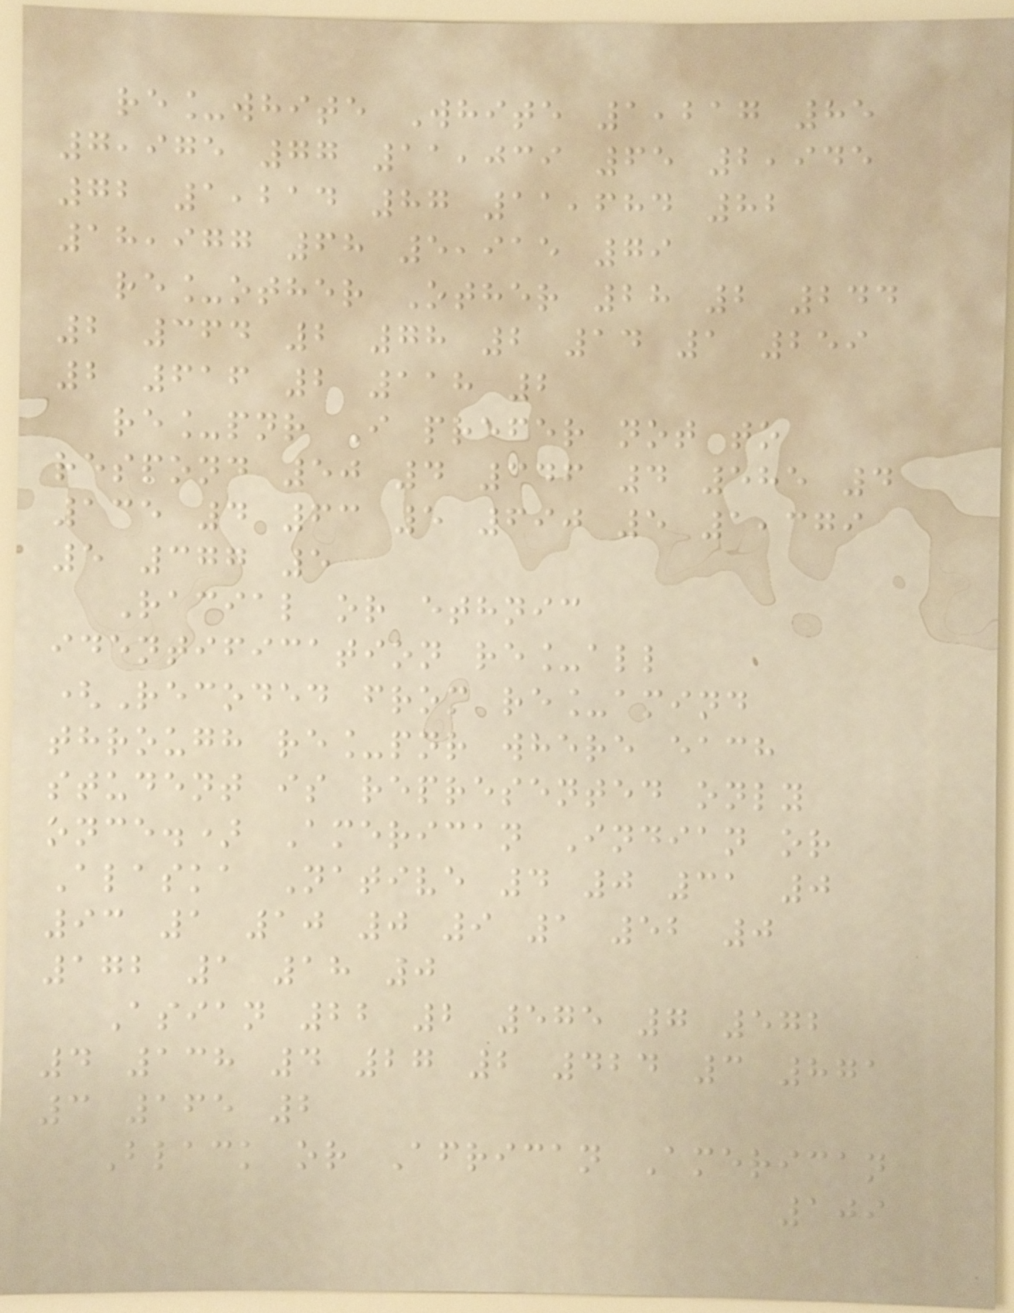re_white White 1,217 85
7,975 77 11,039 65 2,945
72 1,214 87 11,684 82
18,977 68 5,915 79
re_other Other 28 2 244
2 364 2 78 2 14 1 259
2 616 2 118 2
re_pnr I prefer not to
respond 50 4 346 4 585 4
135 4 63 5 690 5 1,379
5 377 5
Racial or ethnic
identification re_all
(Recoded from re_amind
through re_pnr where each
student is represented only
once.) American Indian or
Alaska Native 4 0 31 0
93 1 10 0 9 1 52 0
172 1 18 0
Asian 22 2 575 7 572
4 138 4 27 2 424 3 871
3 165 2
Black or African American
109
